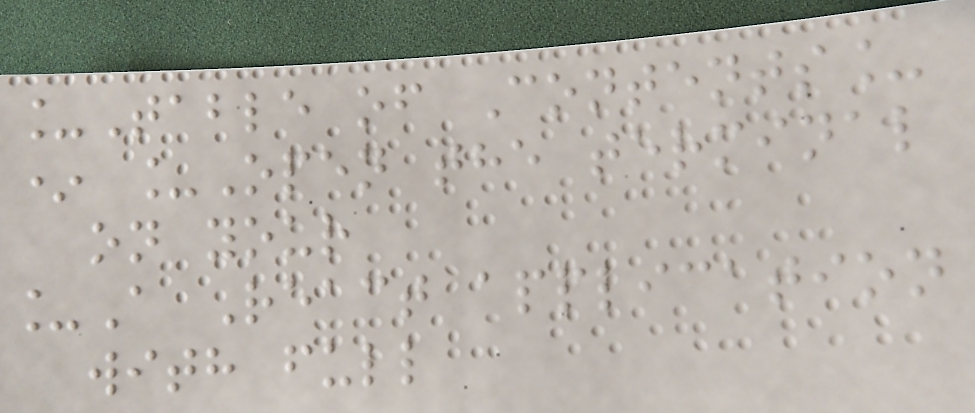_Table of Contents_
* _Open the terminal
on your
_A React application
with full
